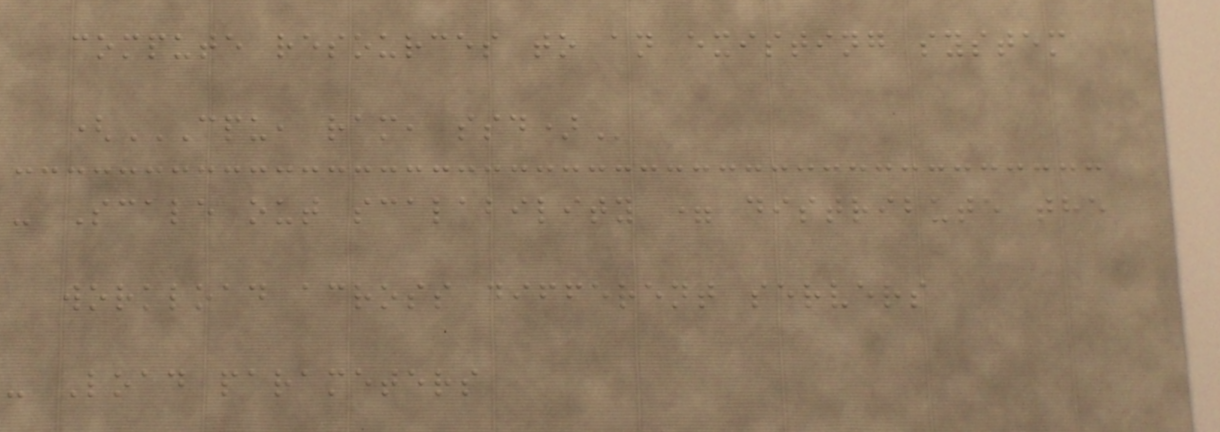compute resources to an existing system
(CPU, RAM, SSD)
- Scale out scalability = distribute the
workload across different servers
- Load parameters
